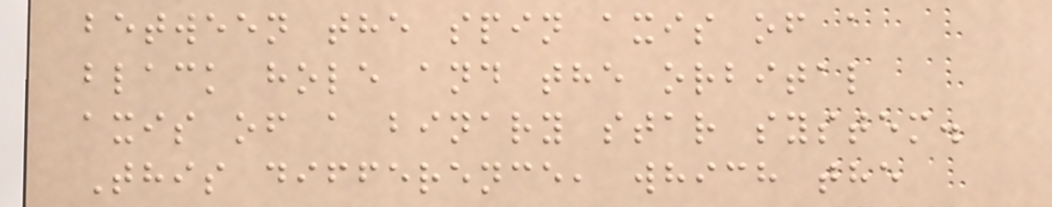between the spin axis of a
black hole and the orbital
axis of a binary star system.
This difference, which the
